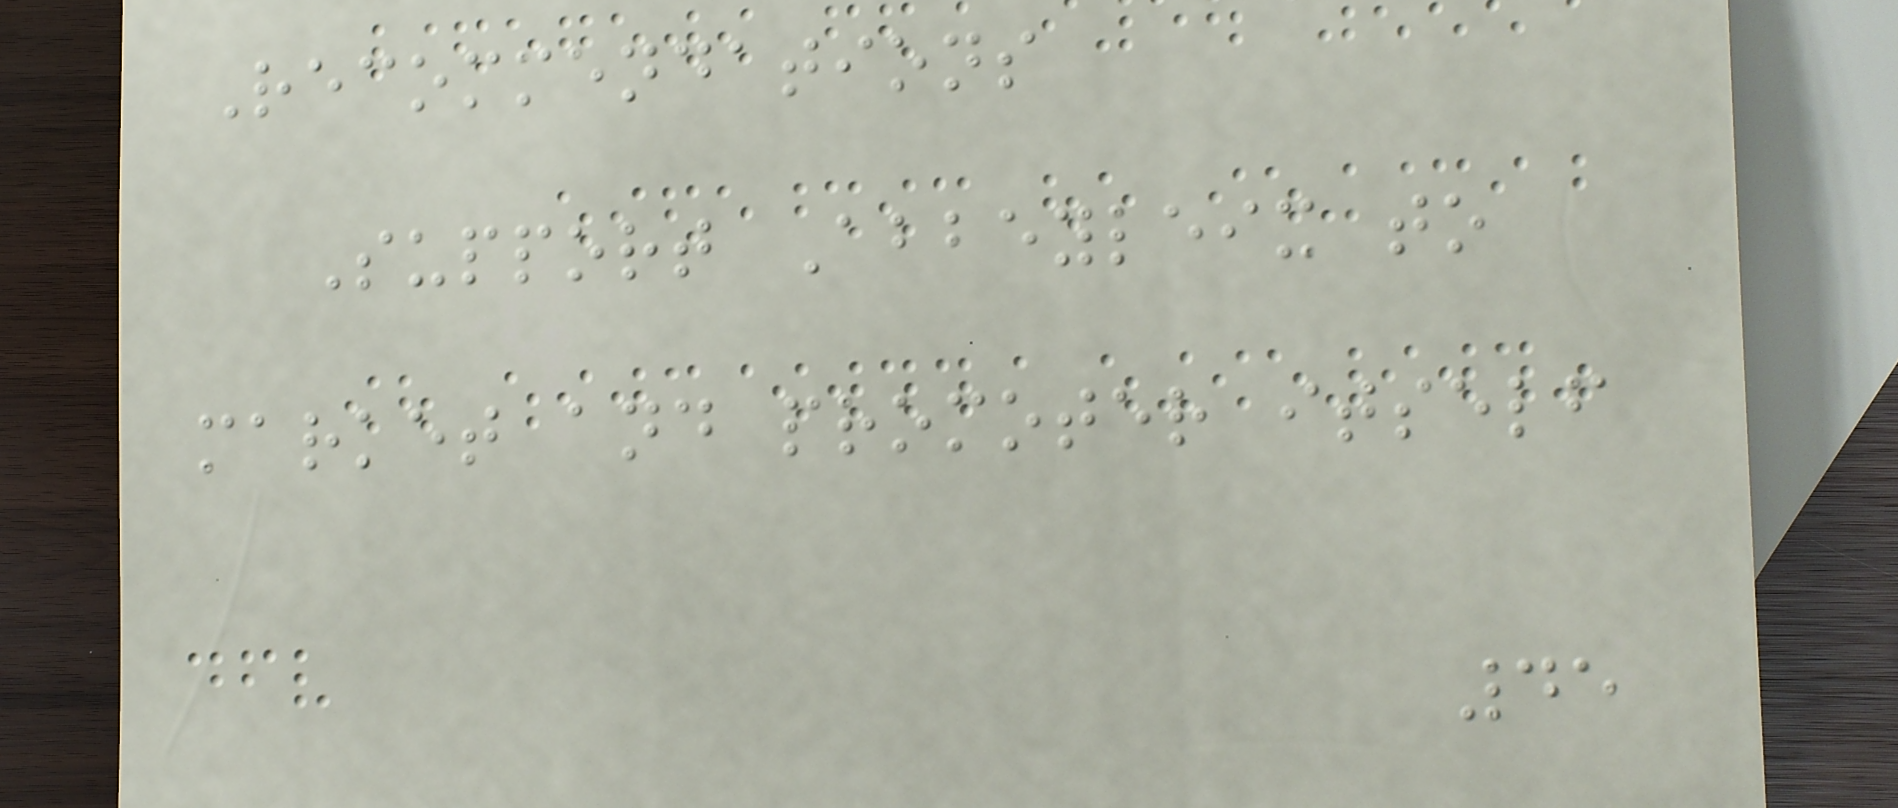Recommendations
Support Abbeyleix to
market and promoter itself
45
